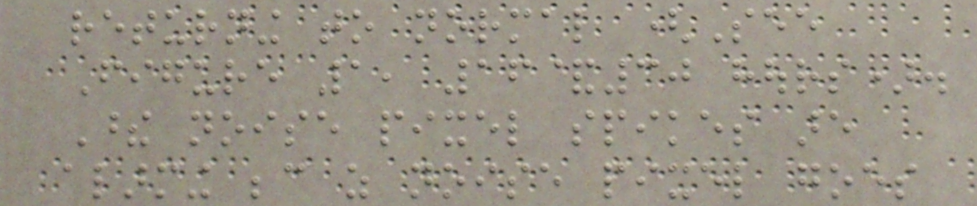returning to normal (See
Figure 1, 16&30 hours).
These noise pixel spikes are
alarming because as noise pixel goes
